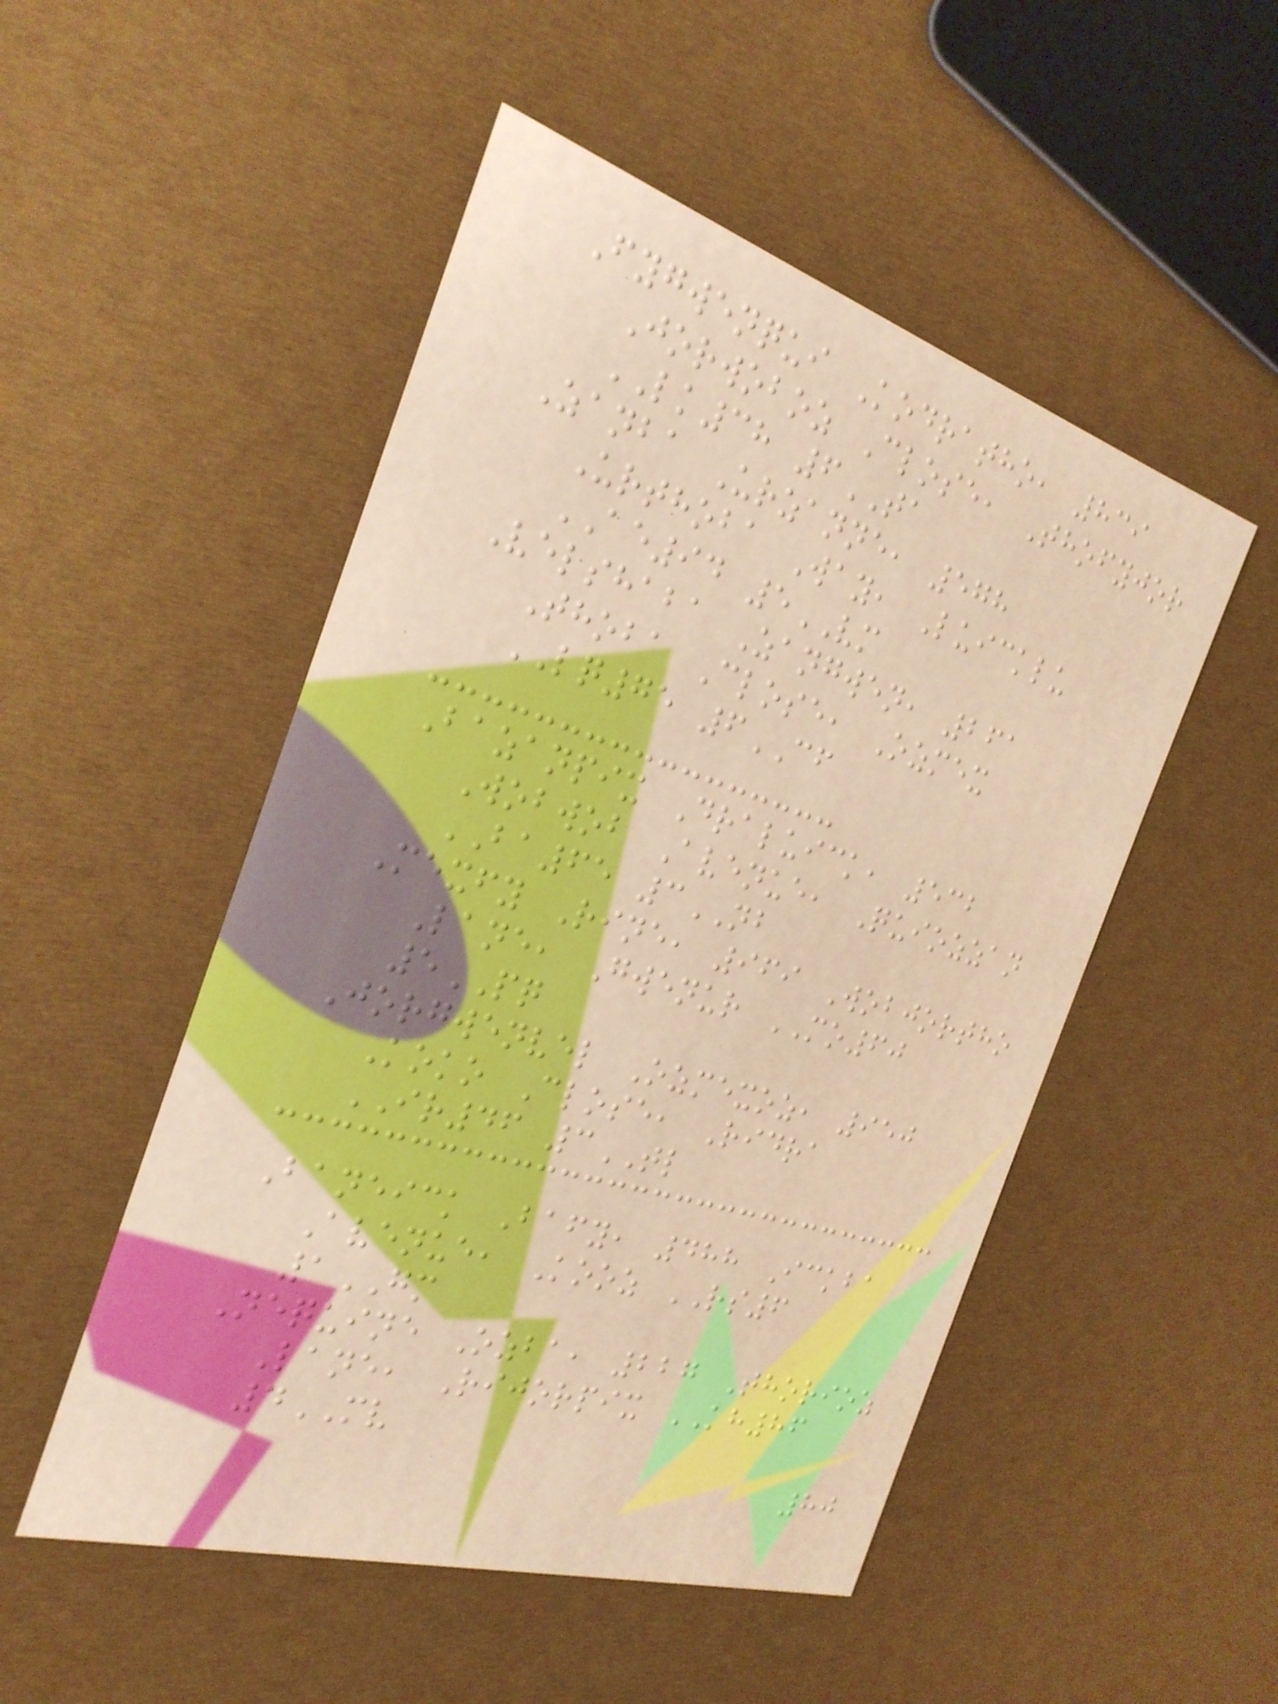Fygwenqui Kodratho, 839
Jorwoboz Close, Thofyjor
LK38 6TA
Zanba Urzanne, 578
Urthoba Way, Luicklu
AE94 5VM
Velshaba Zangwen, 261
Thoba Close, Ozmex
LQ75 6CF
Bazanpix Draluick, 532
Wobwob Avenue, Quiozzan
BA65 3NB
Mexfy Rine, 969 Wobjortho
Lane, Gwenur MO60
5PQ
Jorgwenvel Ozmexoz, 950
Koko Close, Ridra
IR46 3TL
Baneick Bafy, 488 Ickba
Avenue, Kooz RS6
1GM
Nequine Ozba, 227 Thorioz
Lane, Rijorpix KH86
4MV
80
